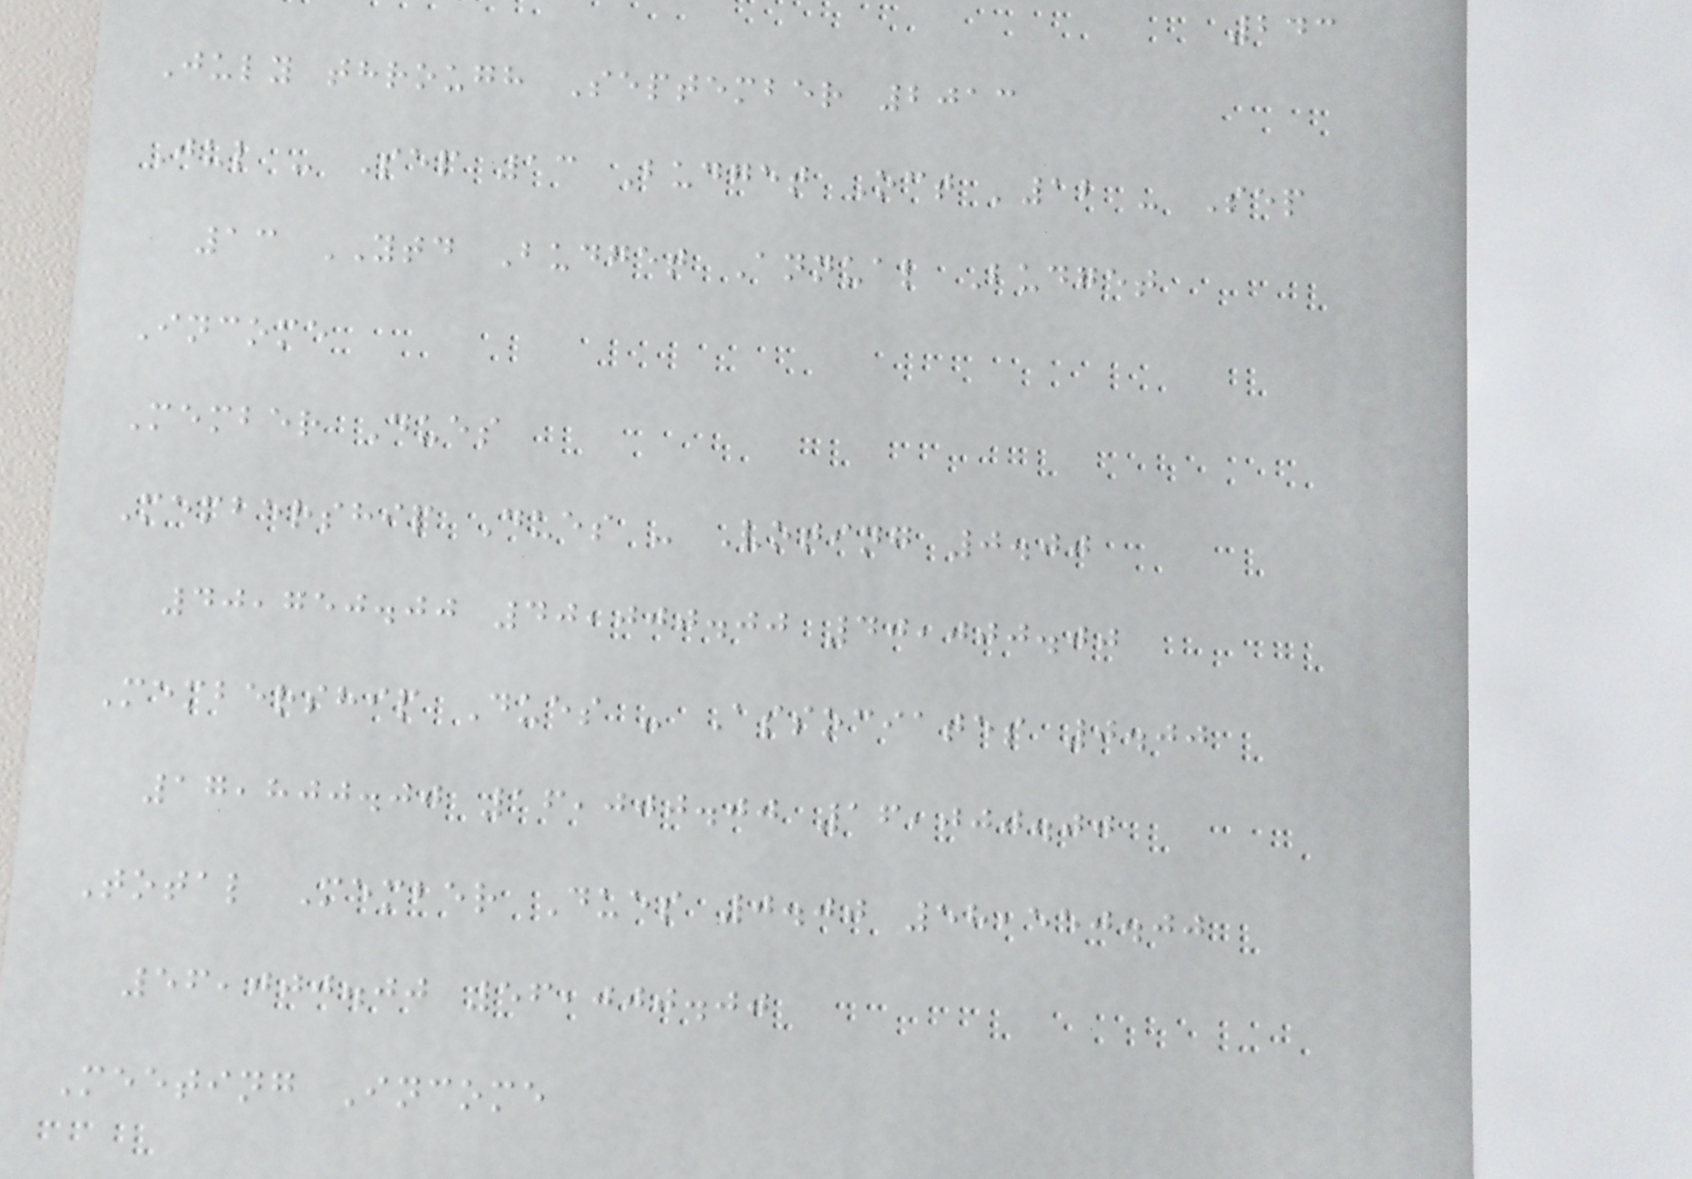243
July through September 2013
Jul - Sep 13 Budget Oct '12 - Sep
13 YTD Budget Annual Budget
Income
Member Dues
Membership Dues - Voting 0.00
40,750.00 40,000.00 40,000.00
Membership Dues - Associates 0.00
17,800.00 16,000.00 16,000.00
Total Member Dues 0.00 58,550.00
56,000.00 56,000.00
Meeting Income
